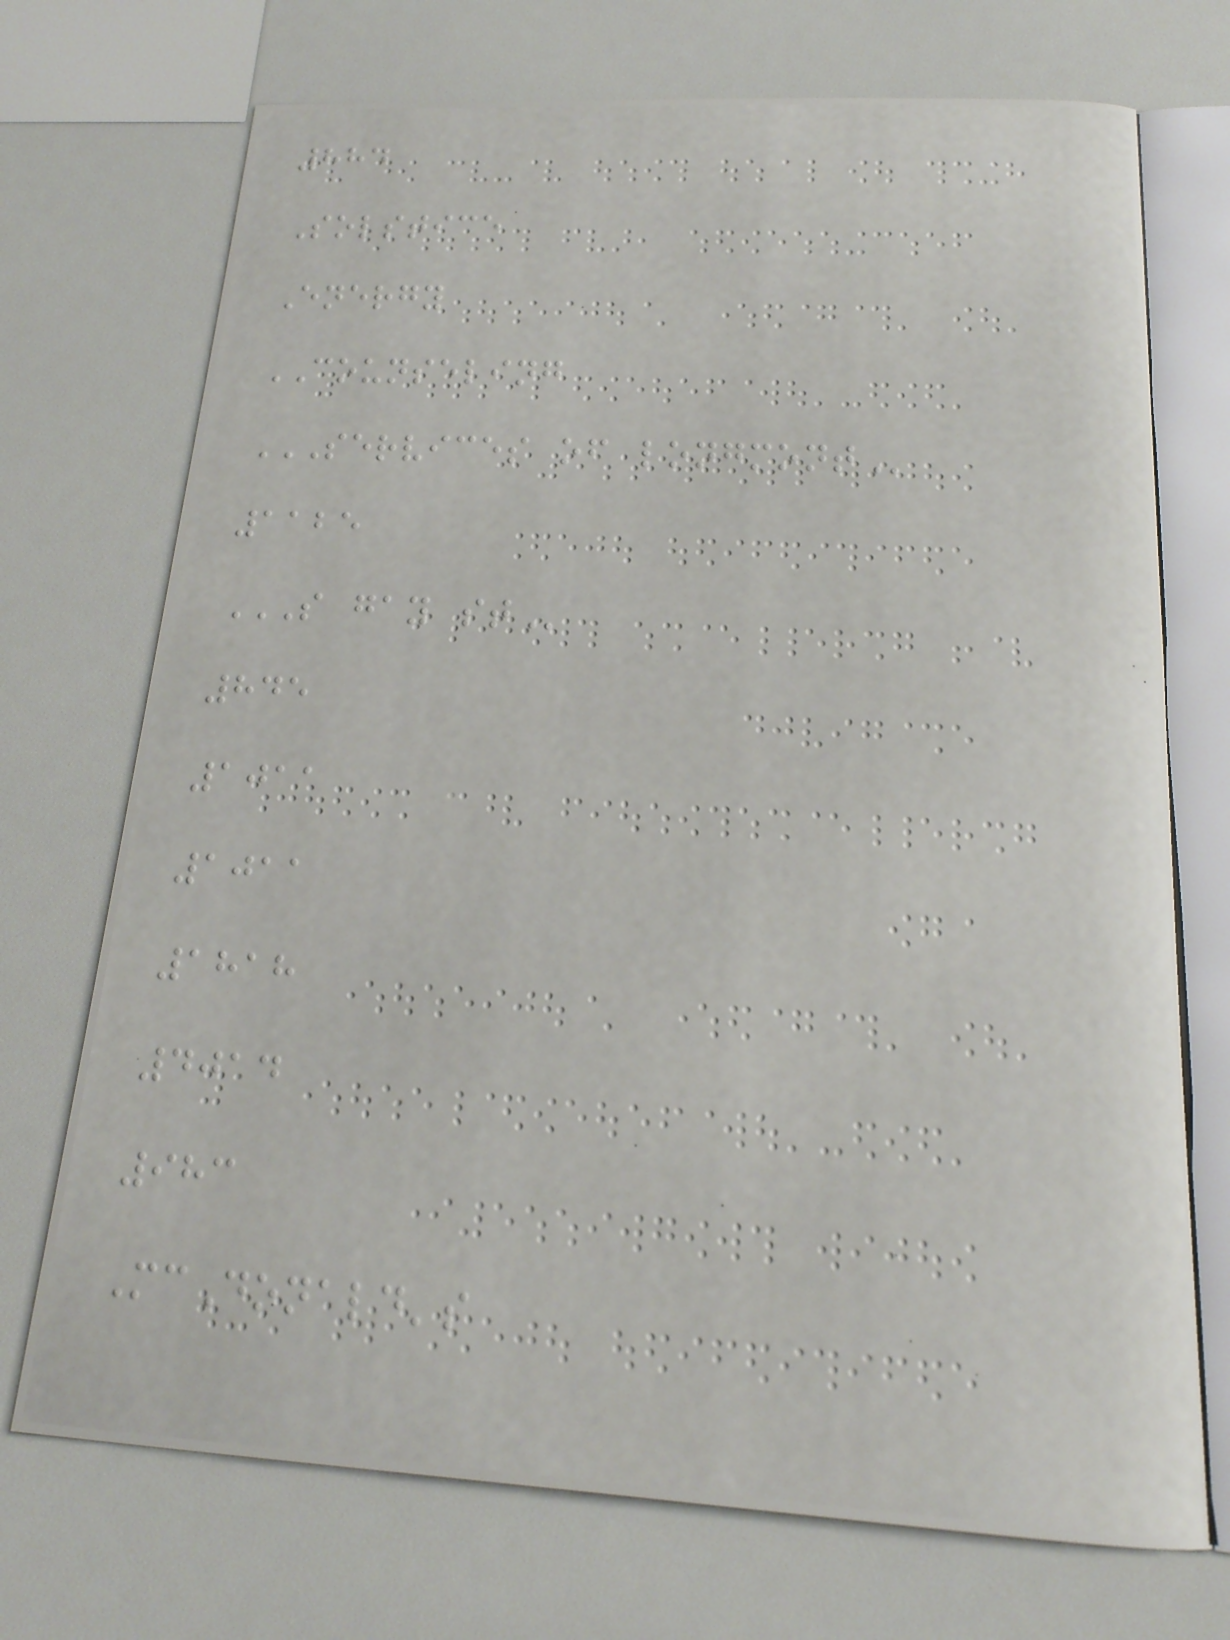884
Solstice
Energy
COUNSELING
SERVICES OF LONGMONT
1125
S GAY ST
845
1011
1011
1818
4014
983
McDonald's
